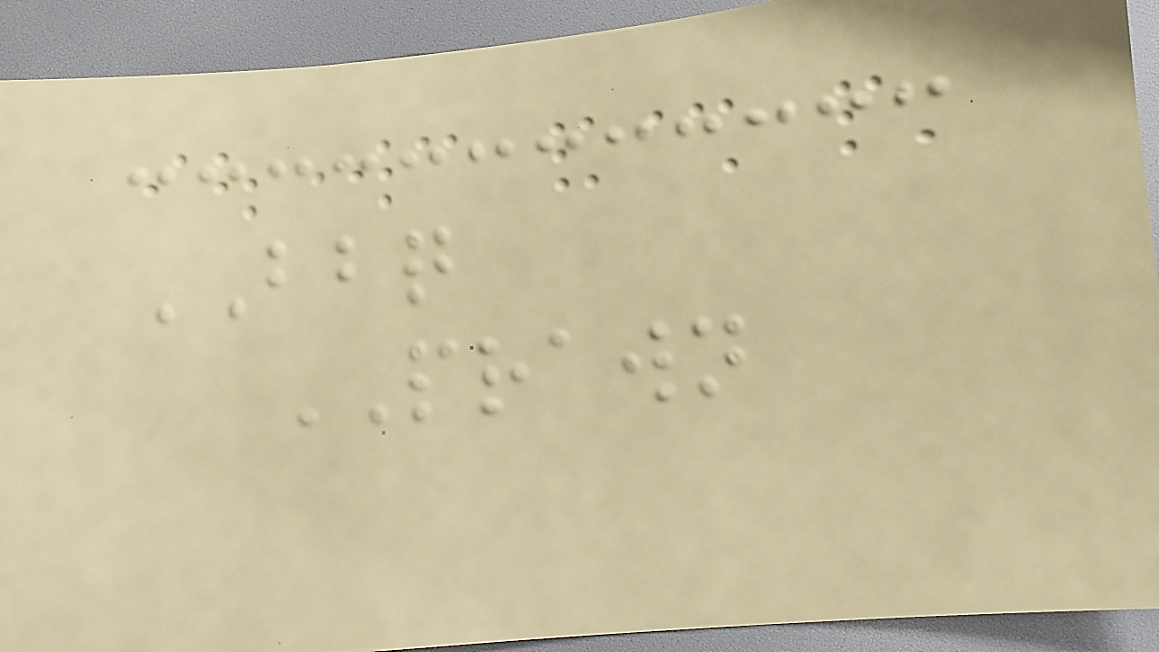BBQ
PRAWN
